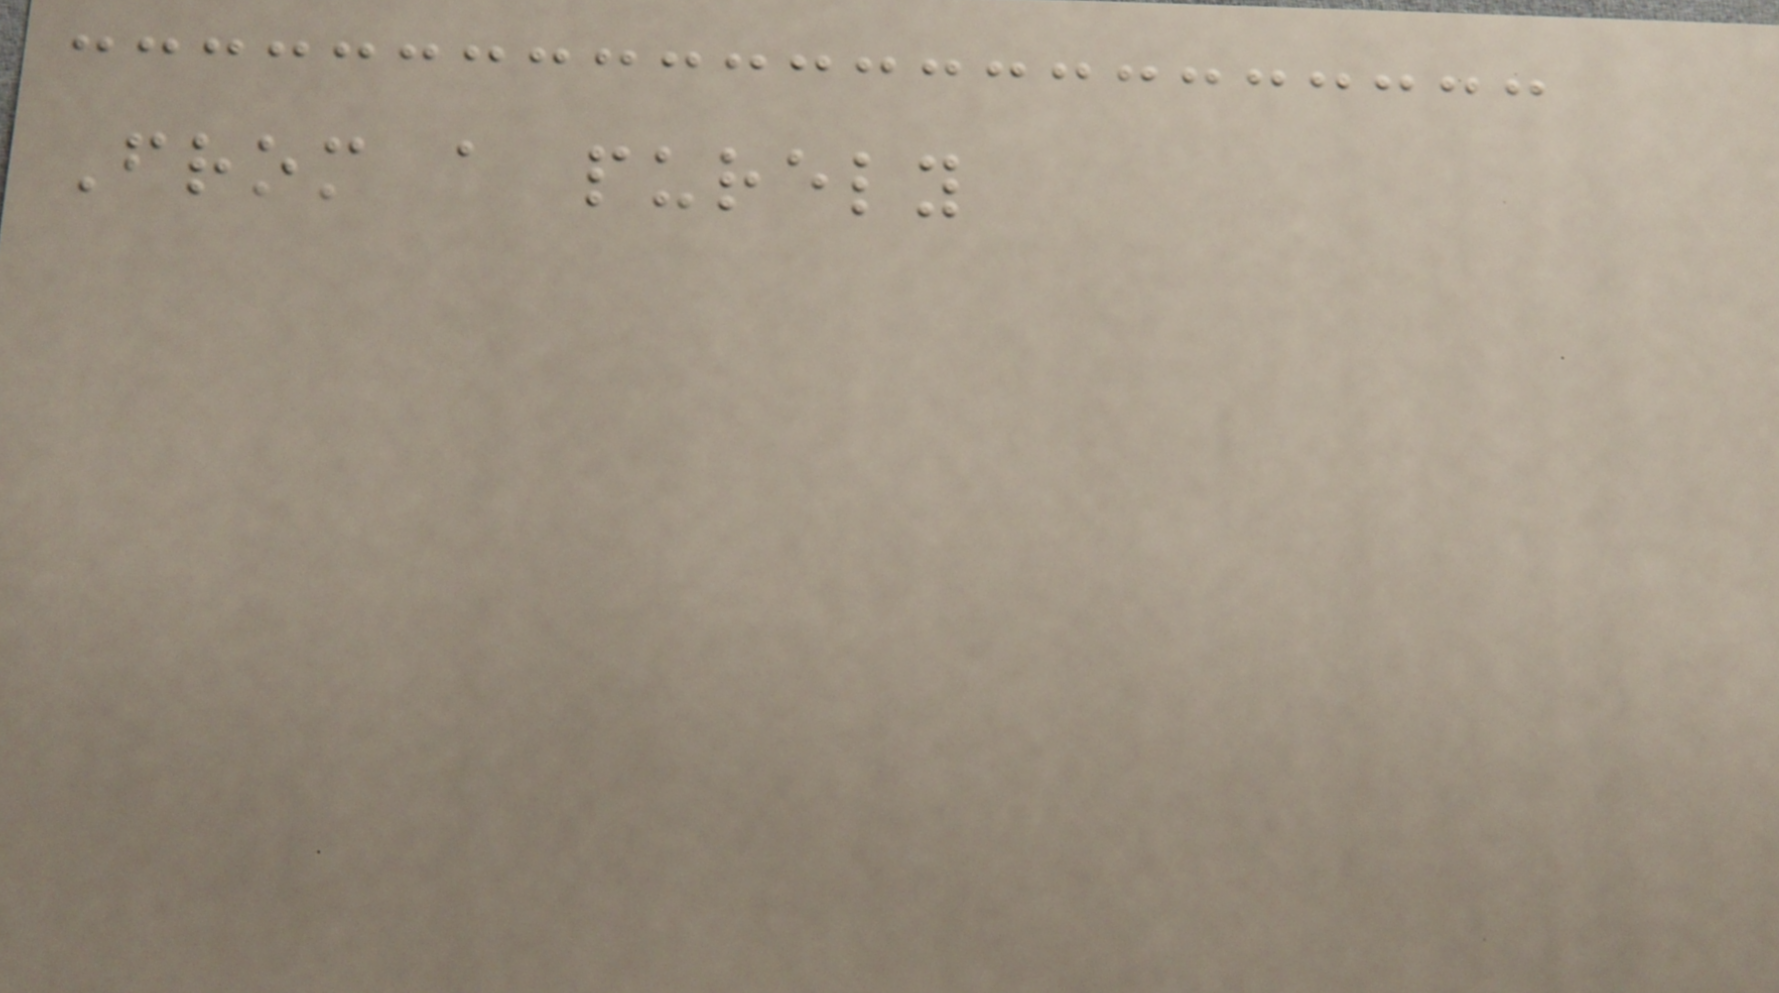From a purely
